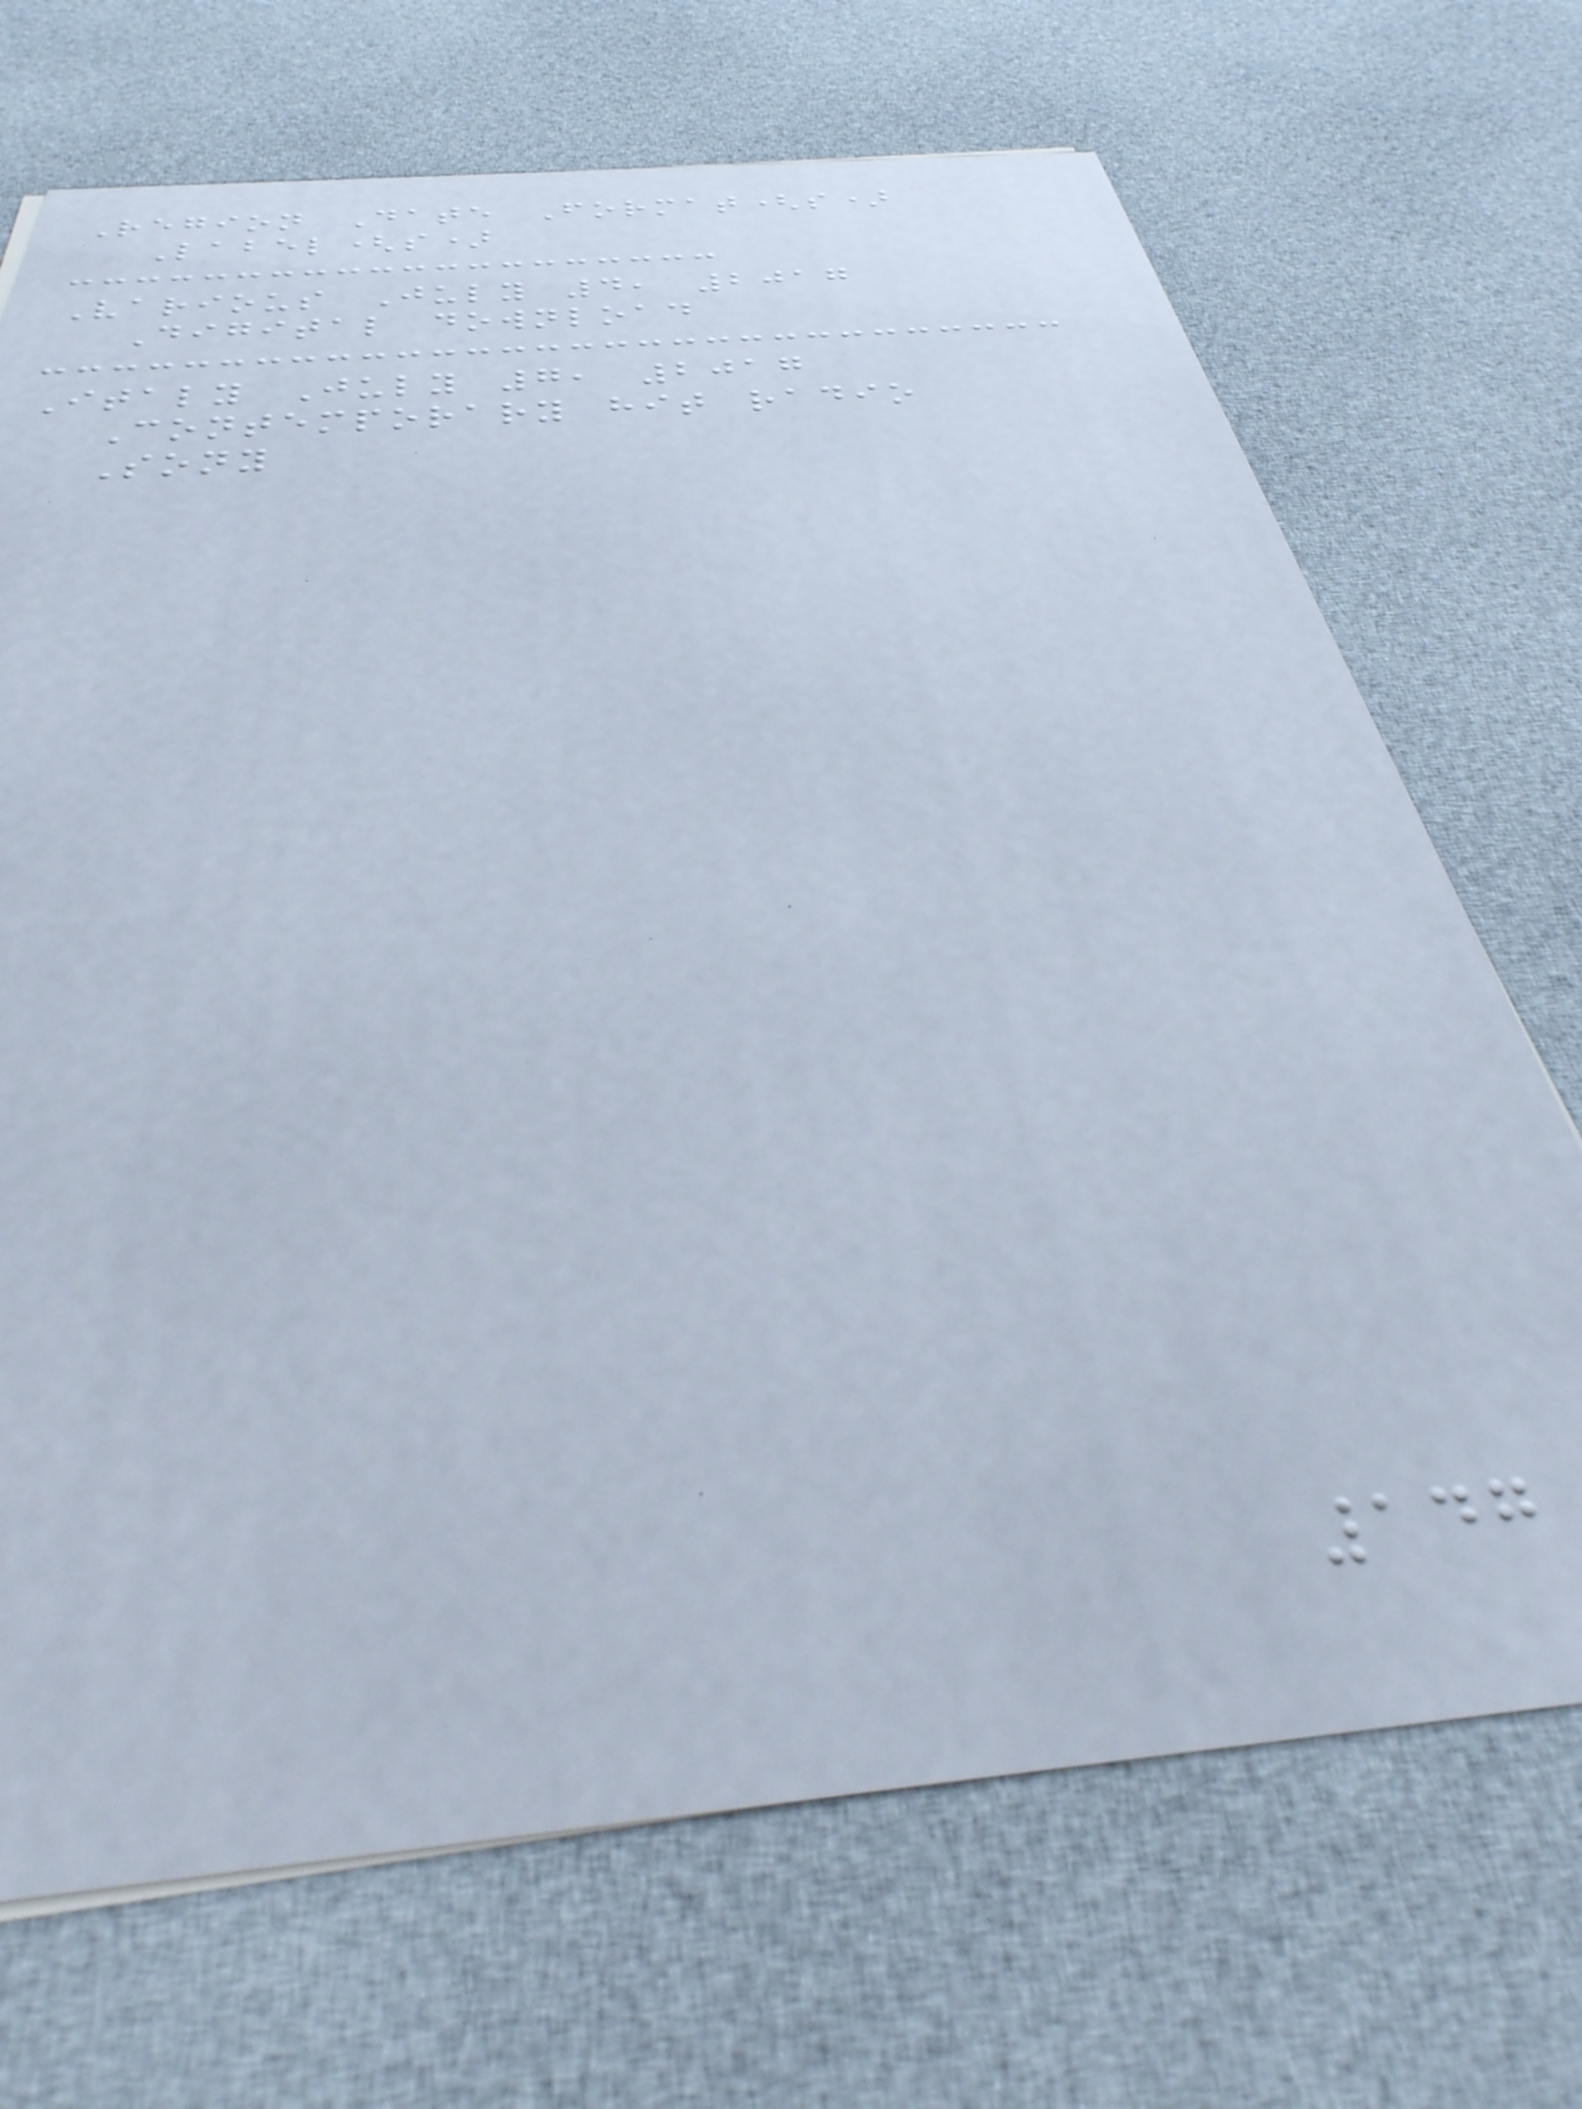Region Date Format(s)
Label(s)
Various July 4, 2017
Digital download
Italy July 7, 2017
Contemporary hit radio
Sony
147
